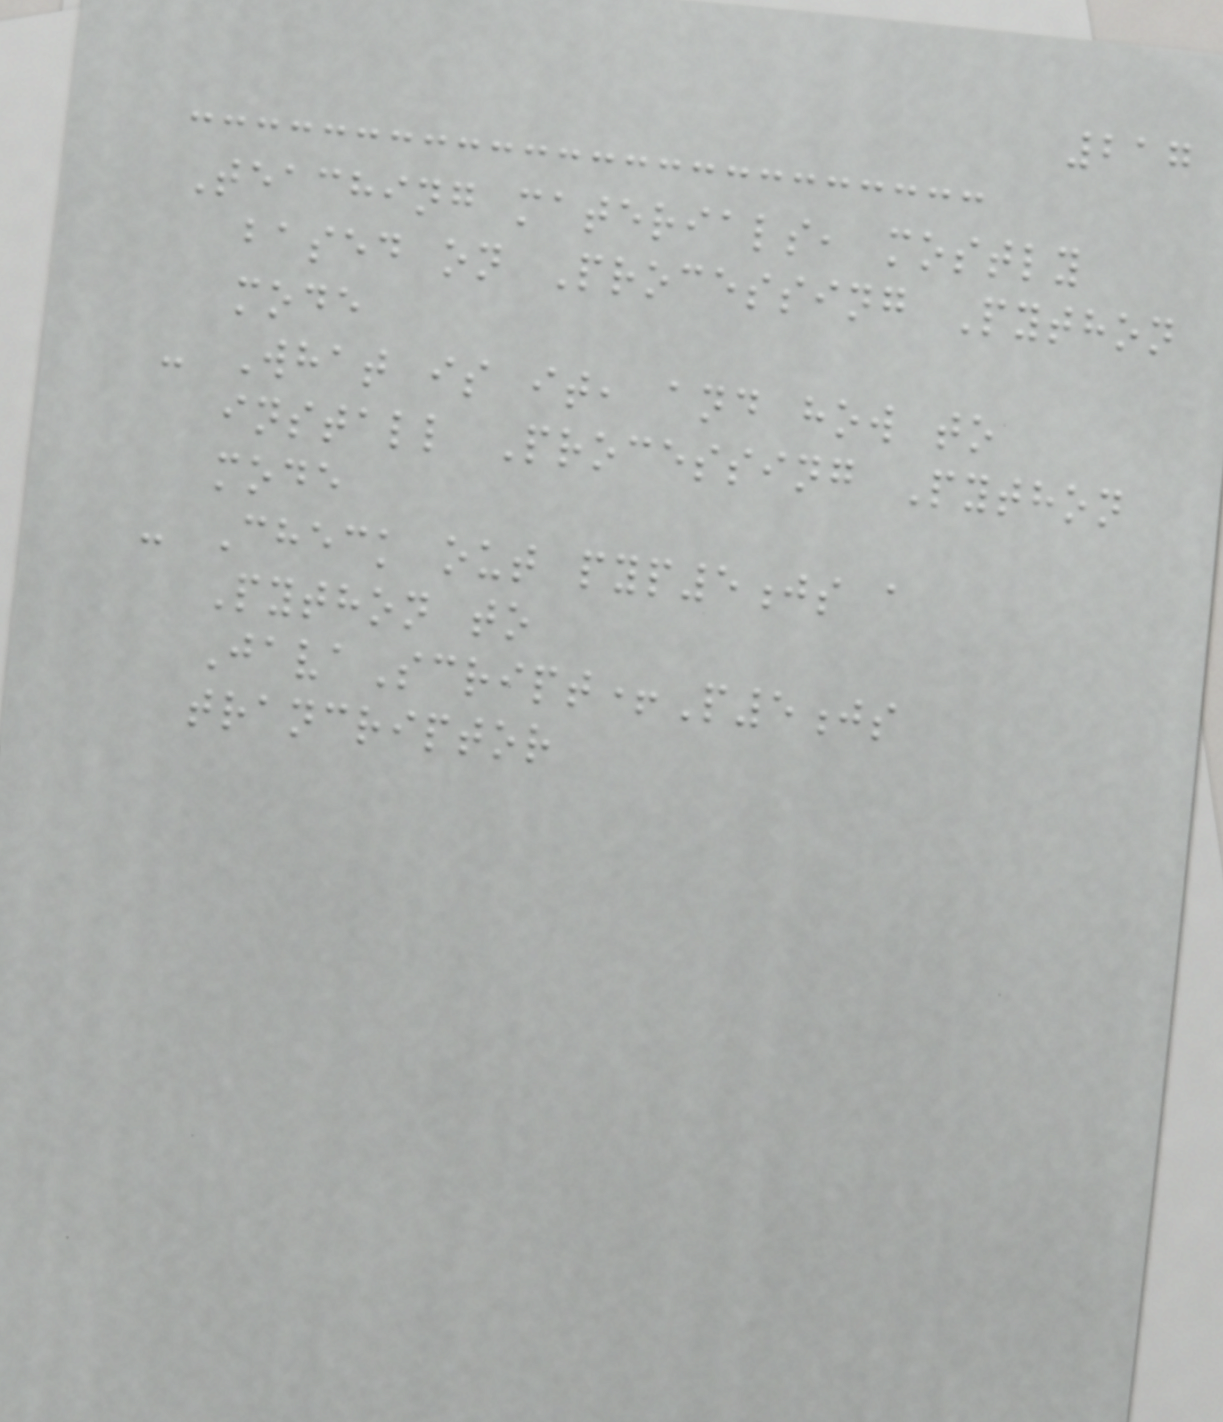217
Teaching materials, mostly
based on Processing Python
mode
- What is it, and how to
install Processing Python
mode
- Check out pyp5js a
Python to
JavaScript+P5js
trancriptor
